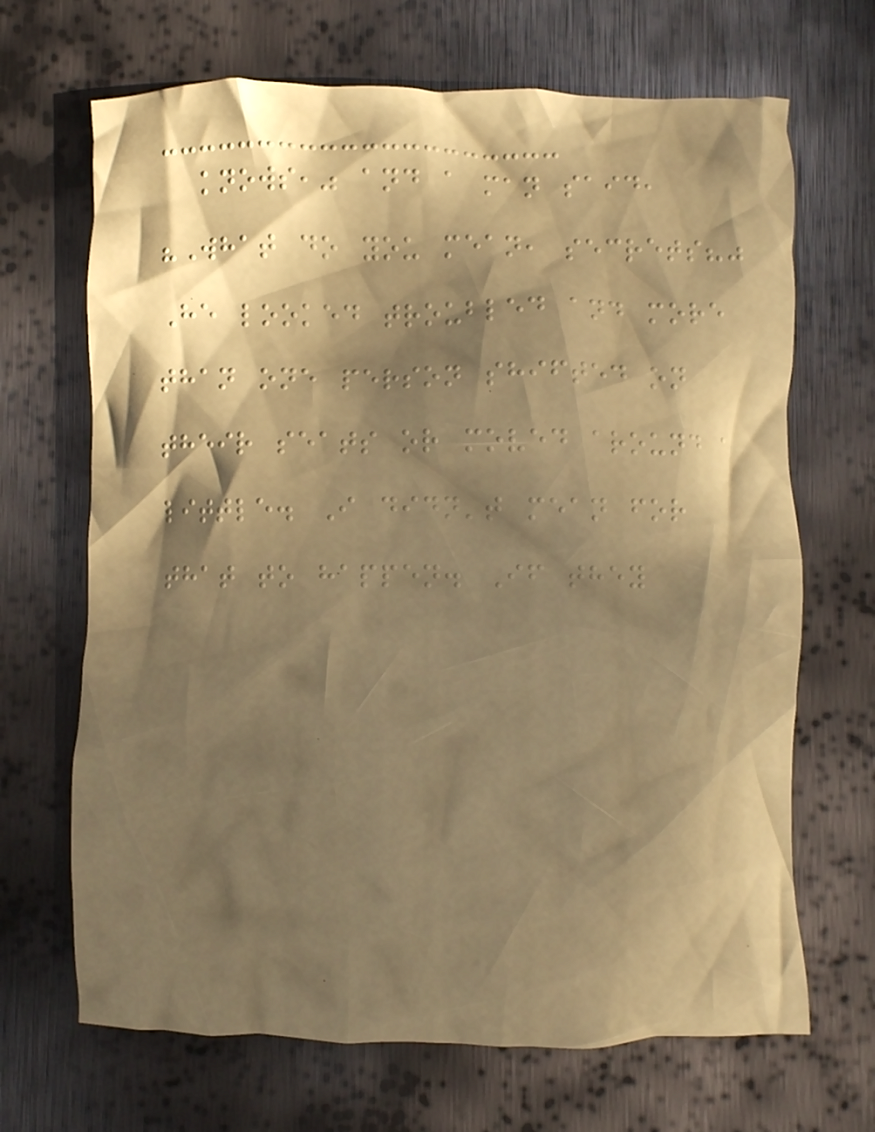knows," and a man said,
"What do you mean, secrets?"
He looked troubled and more
than one person shifted on
their seats or moved around a
little. I didn't mean for
that to happen. If they
